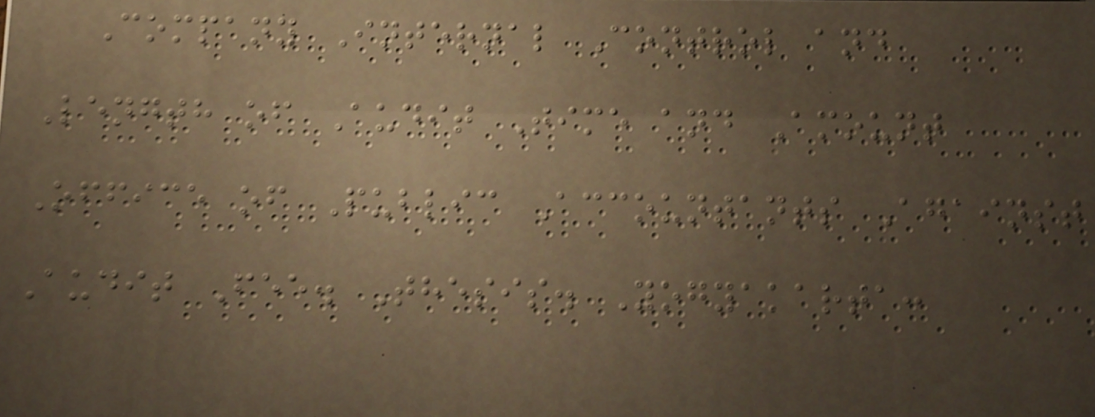Company Internal Control and
Length of Audit Time and Amount
Office of Public Accountants Against
Audit Fee. Thesis. Yogyakarta:
